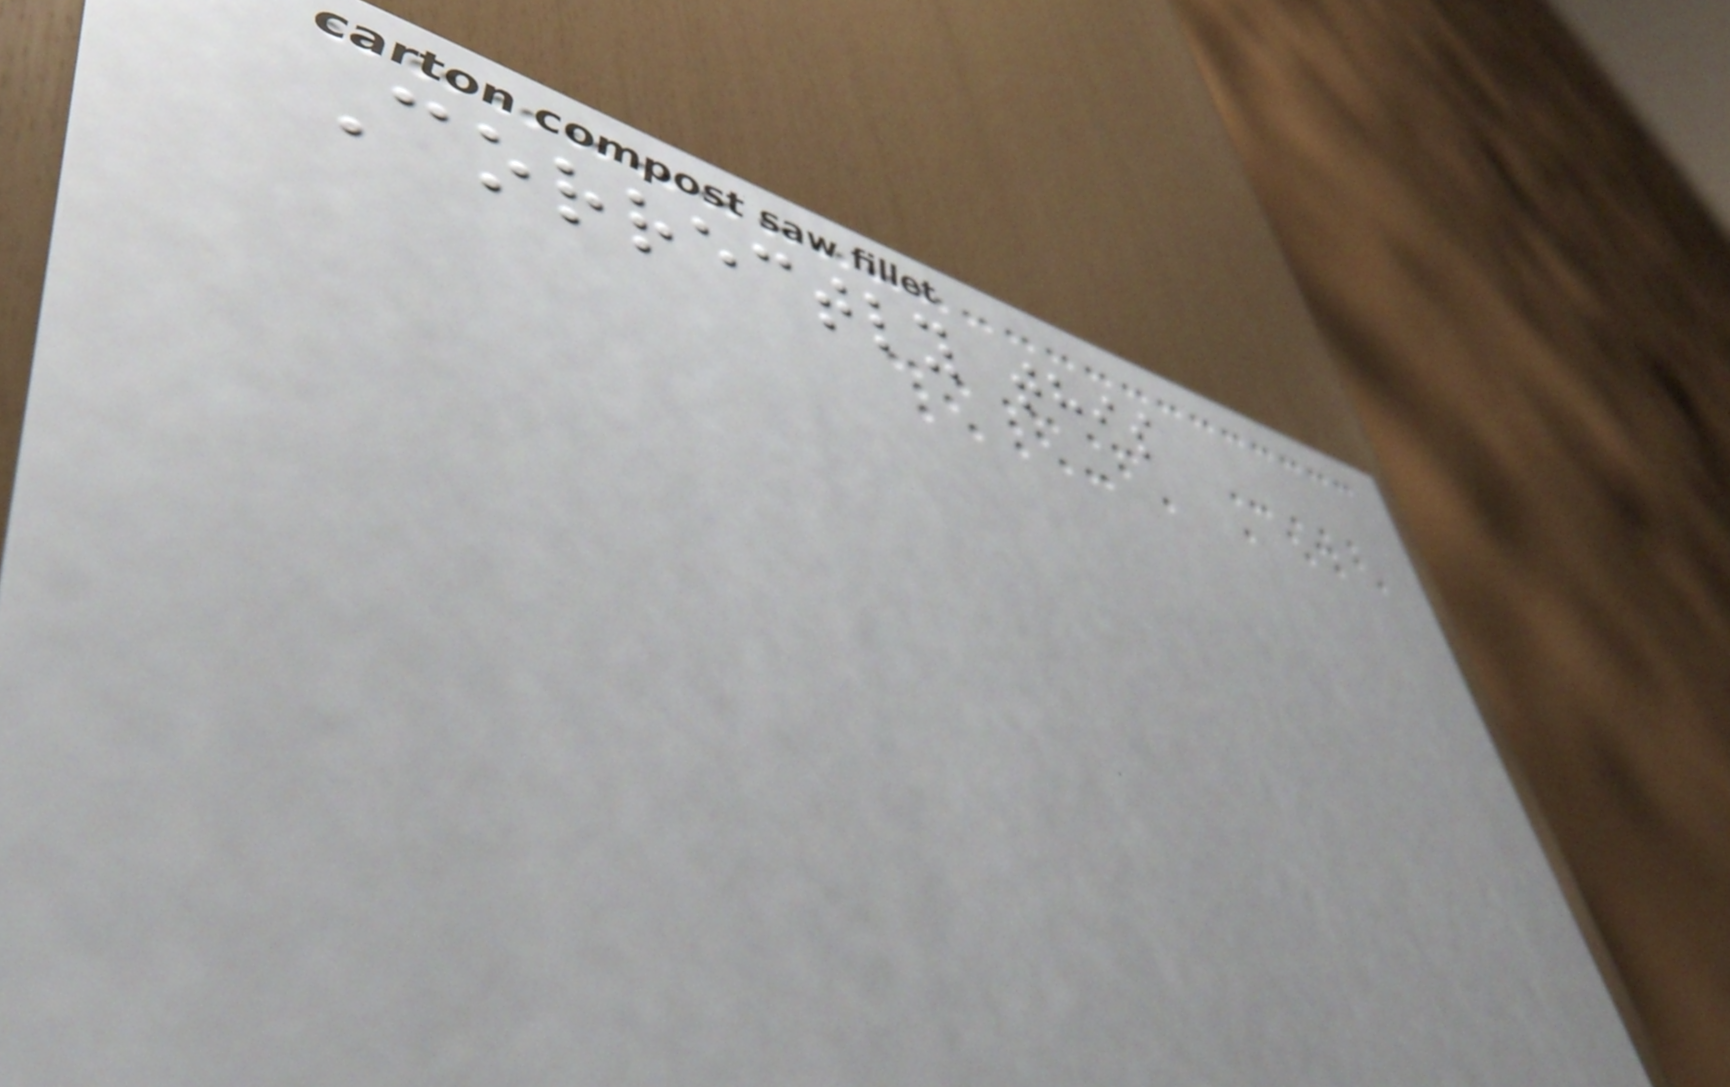Correctly this
